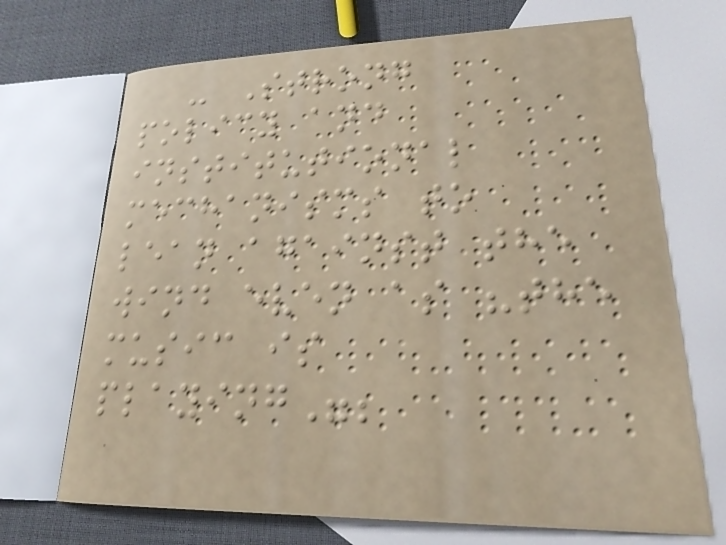- Strong
policy and
institutional
mechanisms to
lean against the
wind even as "the
music is
playing";
